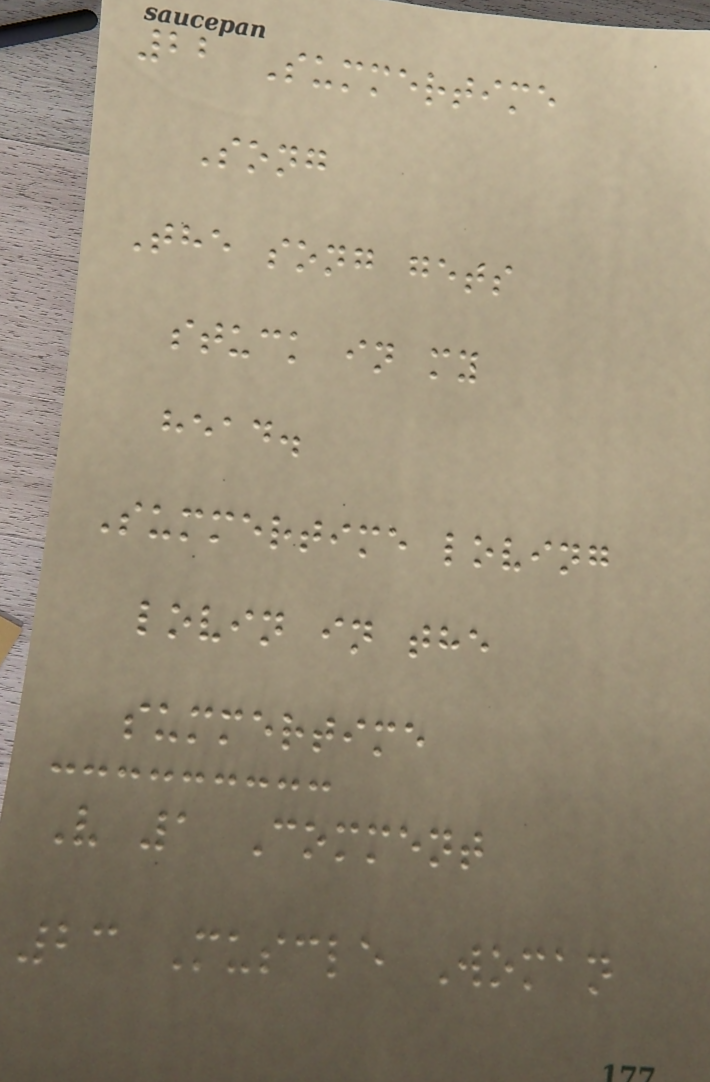22 Summertime
Song
The song gets
stuck in my
head.
Summertime loving
lovin in the
summertime
V 1 Comment
23 Muscle Woman
